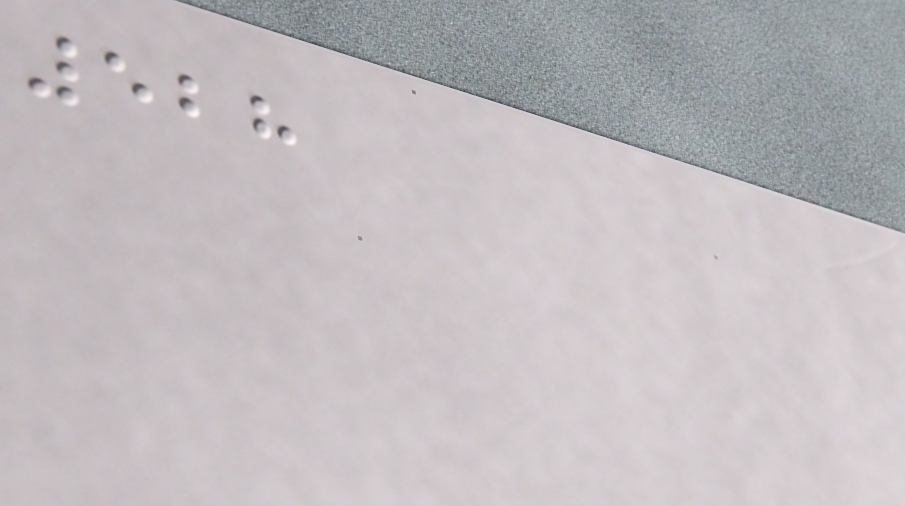528
